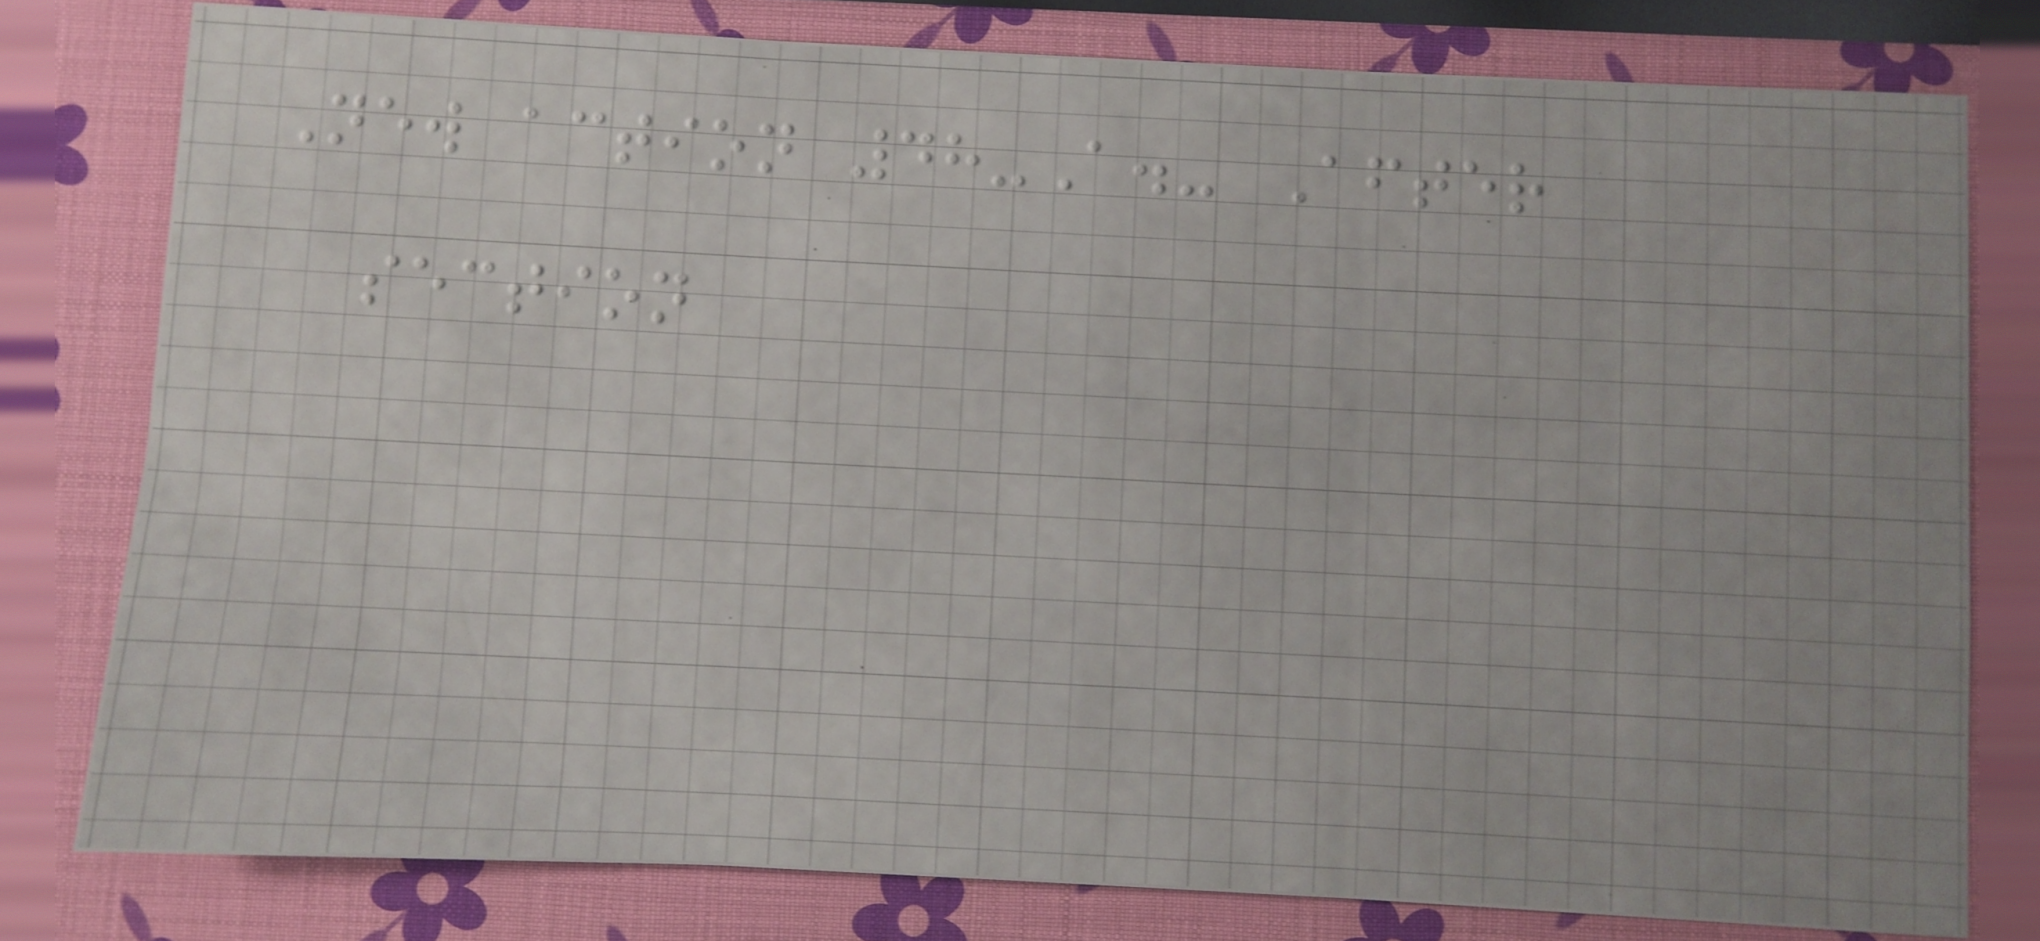New action 48-A.- After
section
